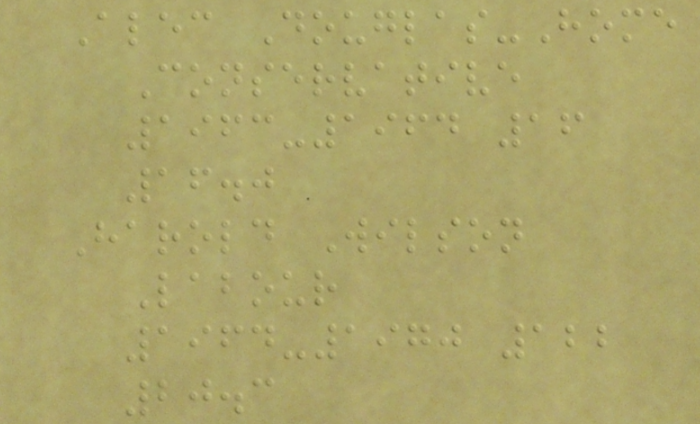Alec Douglas-Home
Conservative
1963-1964 16
16.0
Harold Wilson
Labour
1964-1970 122
20.3
